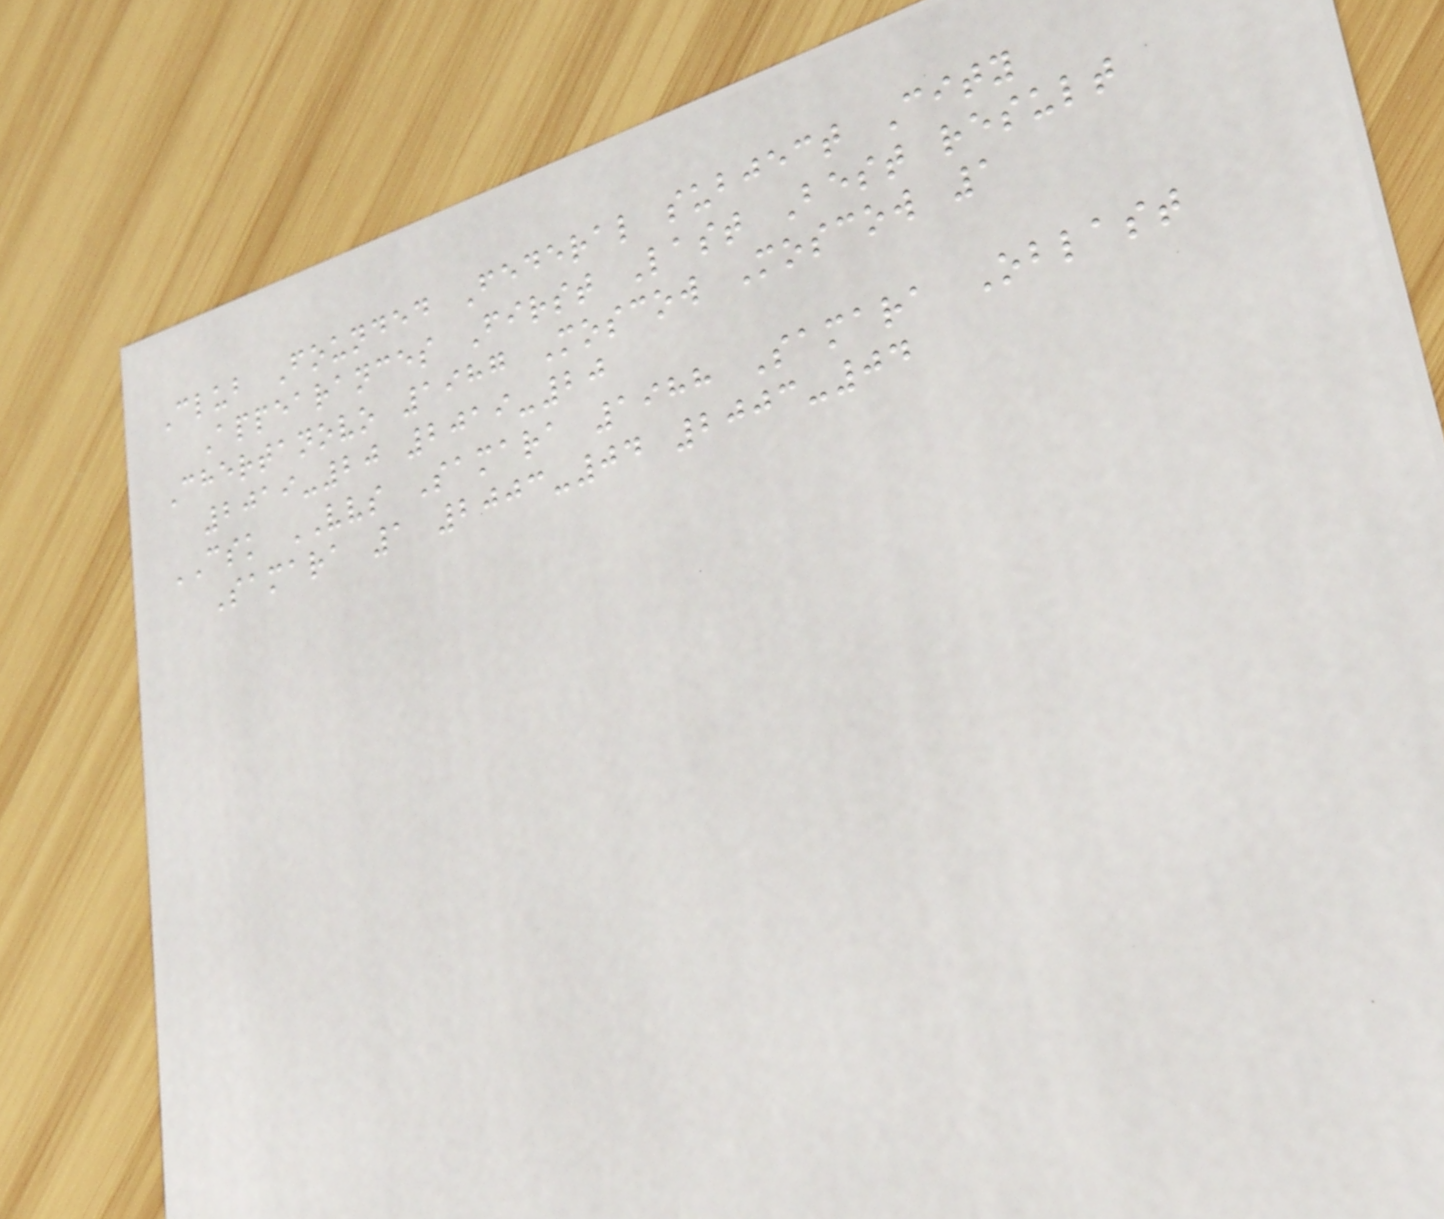Club Founded Federal subject City
Appearances First Last Best result
Chertanovo 1987 Moscow Moscow 1
2019-20 2019-20
CSK VVS Samara 1988 Samara Oblast
Samara 1 2003-04 2003-04
